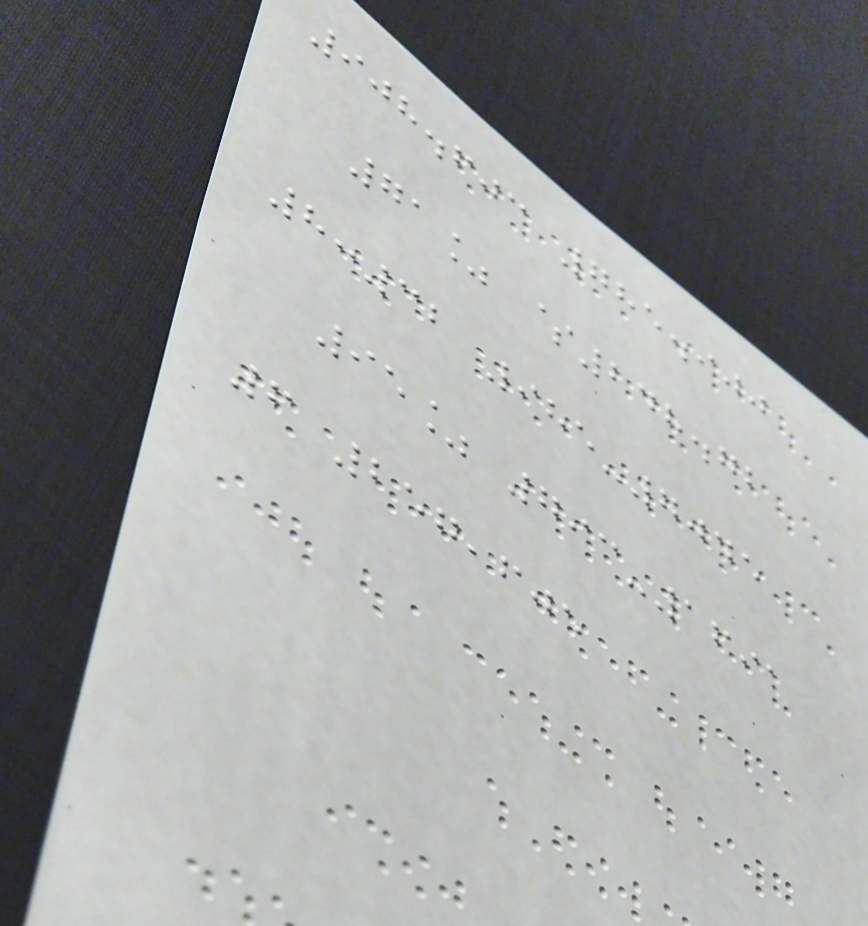908.603 785.900
71% $248.72
8:32 985-7045
95% 793-1691
6 257,605
